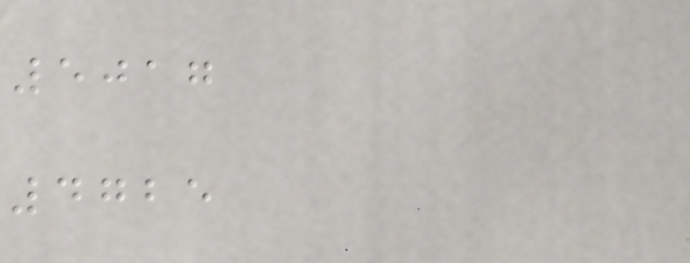5017
4725
